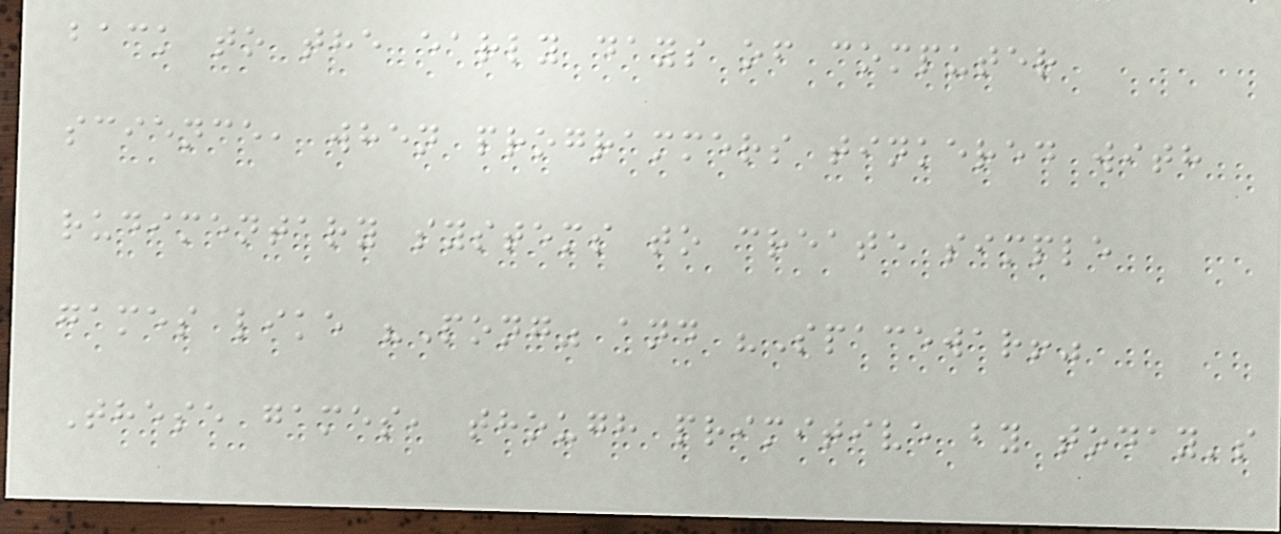back to the early days of computer
science, when programmers tinkered with
rudimentary systems to create simple
games like "Pong" and "Spacewar!"
These games, though primitive by today's
